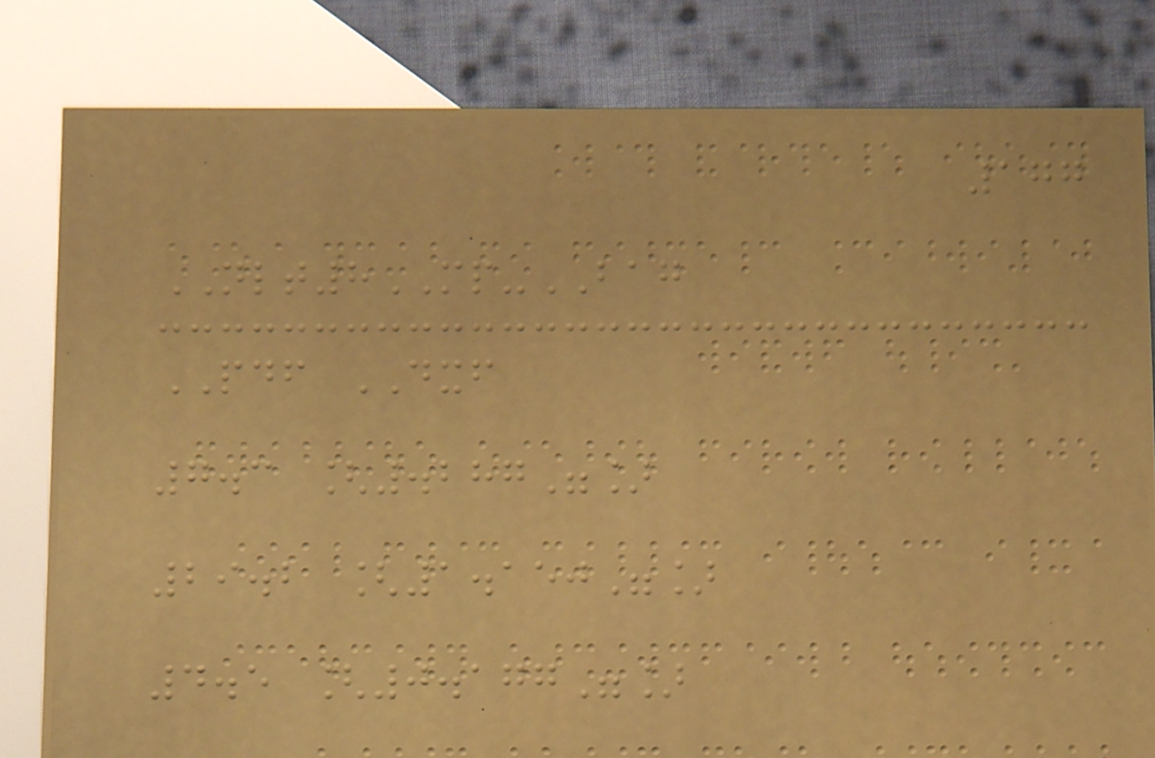177
NLT8MP-BAG
PDF DXF
7.3 [.287"]
29.2 [1.150"]
4.5 [0.177"]
